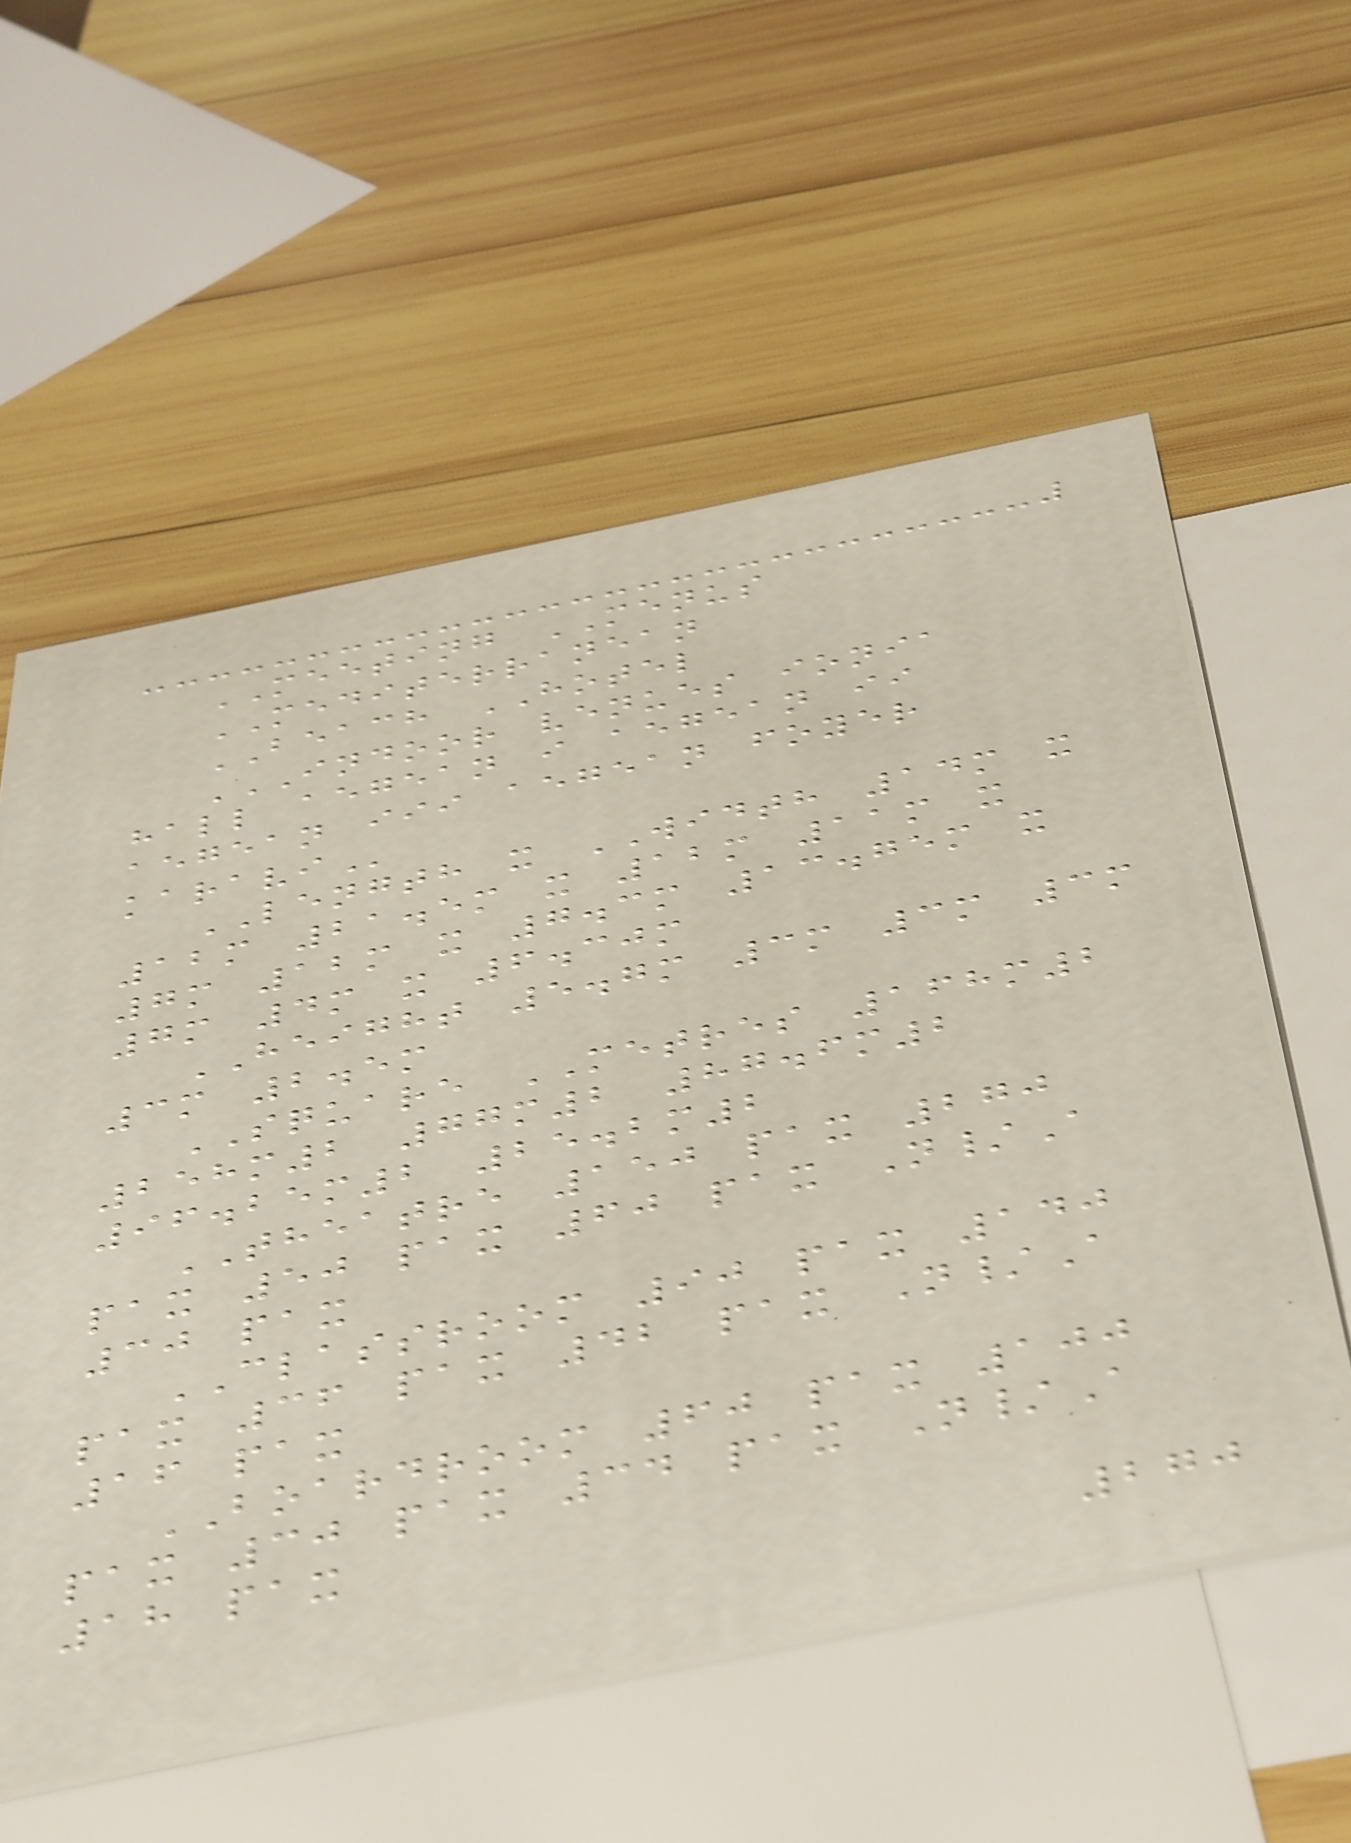MEETING MENUS
MEDITERRANEAN
BEACH HOTEL
INDOOR VENUES IONIA
HALL AEGEAN I AEGEAN II
AEGEAN III AEGEAN FOYER
KARAVI
LENGTH x WIDTH 14m x
12m 21.5m x 12m 11m x
7m 12m x 7.3m 13.75m x
7m 4m x 6.30m
HEIGHT 5.7m 3m 3m 3m
3m 2.5m
SQUARE METRES 168m2
258m2 77m2 87.6m2
96.25m2 25.2m2
THEATRE 150 pax 270
pax 50 pax 60 pax N/A
30 pax
CLASSROOM 90 pax 140
pax 36 pax 42 pax N/A
16 pax
BOARDROOM 60 pax 100
pax 30 pax 34 pax N/A
18 pax
270
